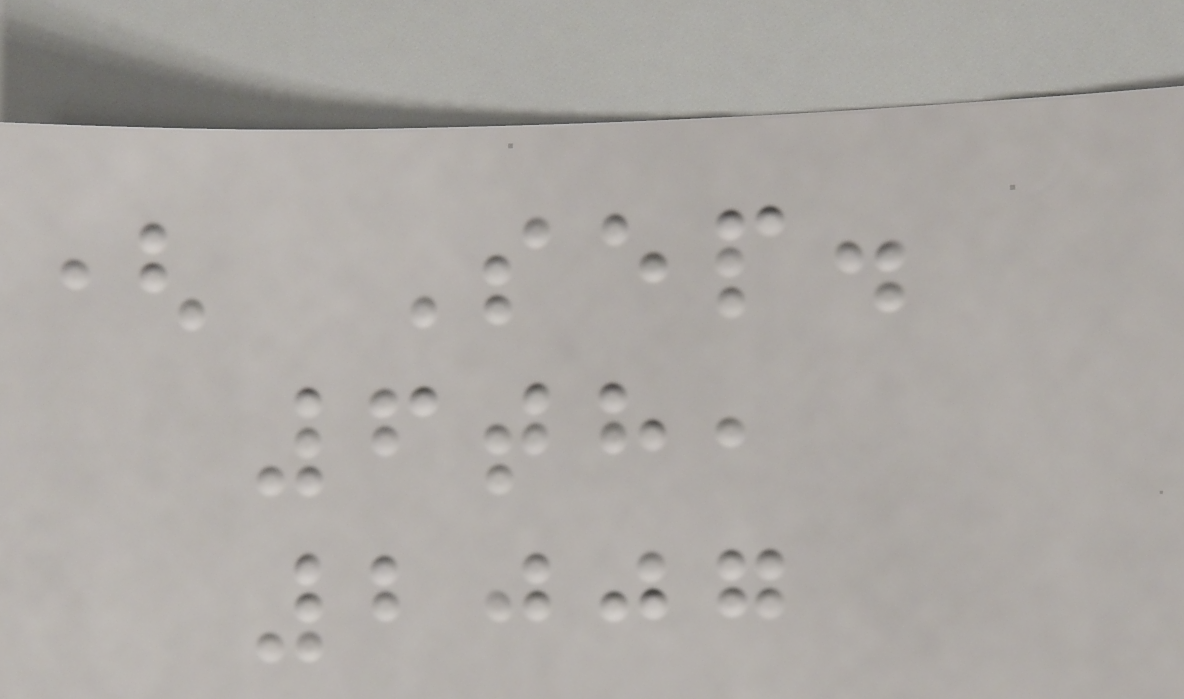( Sep.
6th,
2007
